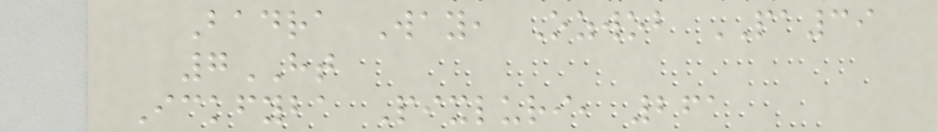Badra Way, Ozwob PA39
7HT
Ickfyba Pixluri, 261
